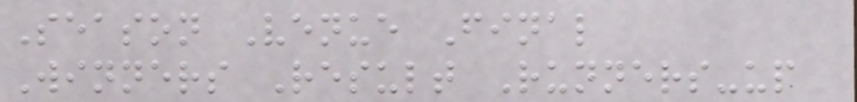Season Venue Final
Winners Result Runners-up
